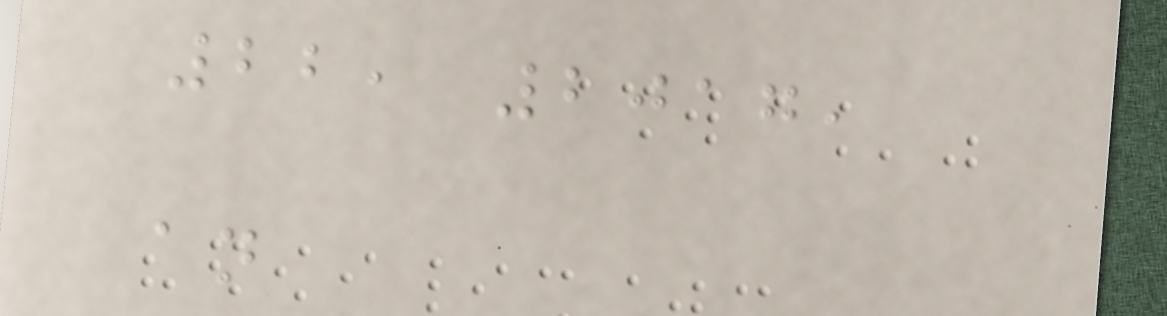22, 2017,
an
